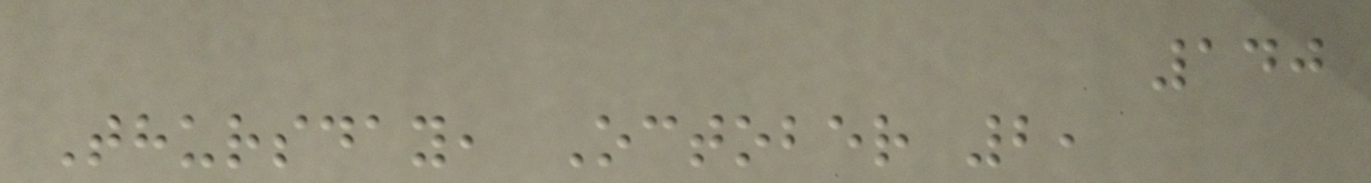140
Thursday, October 2,
